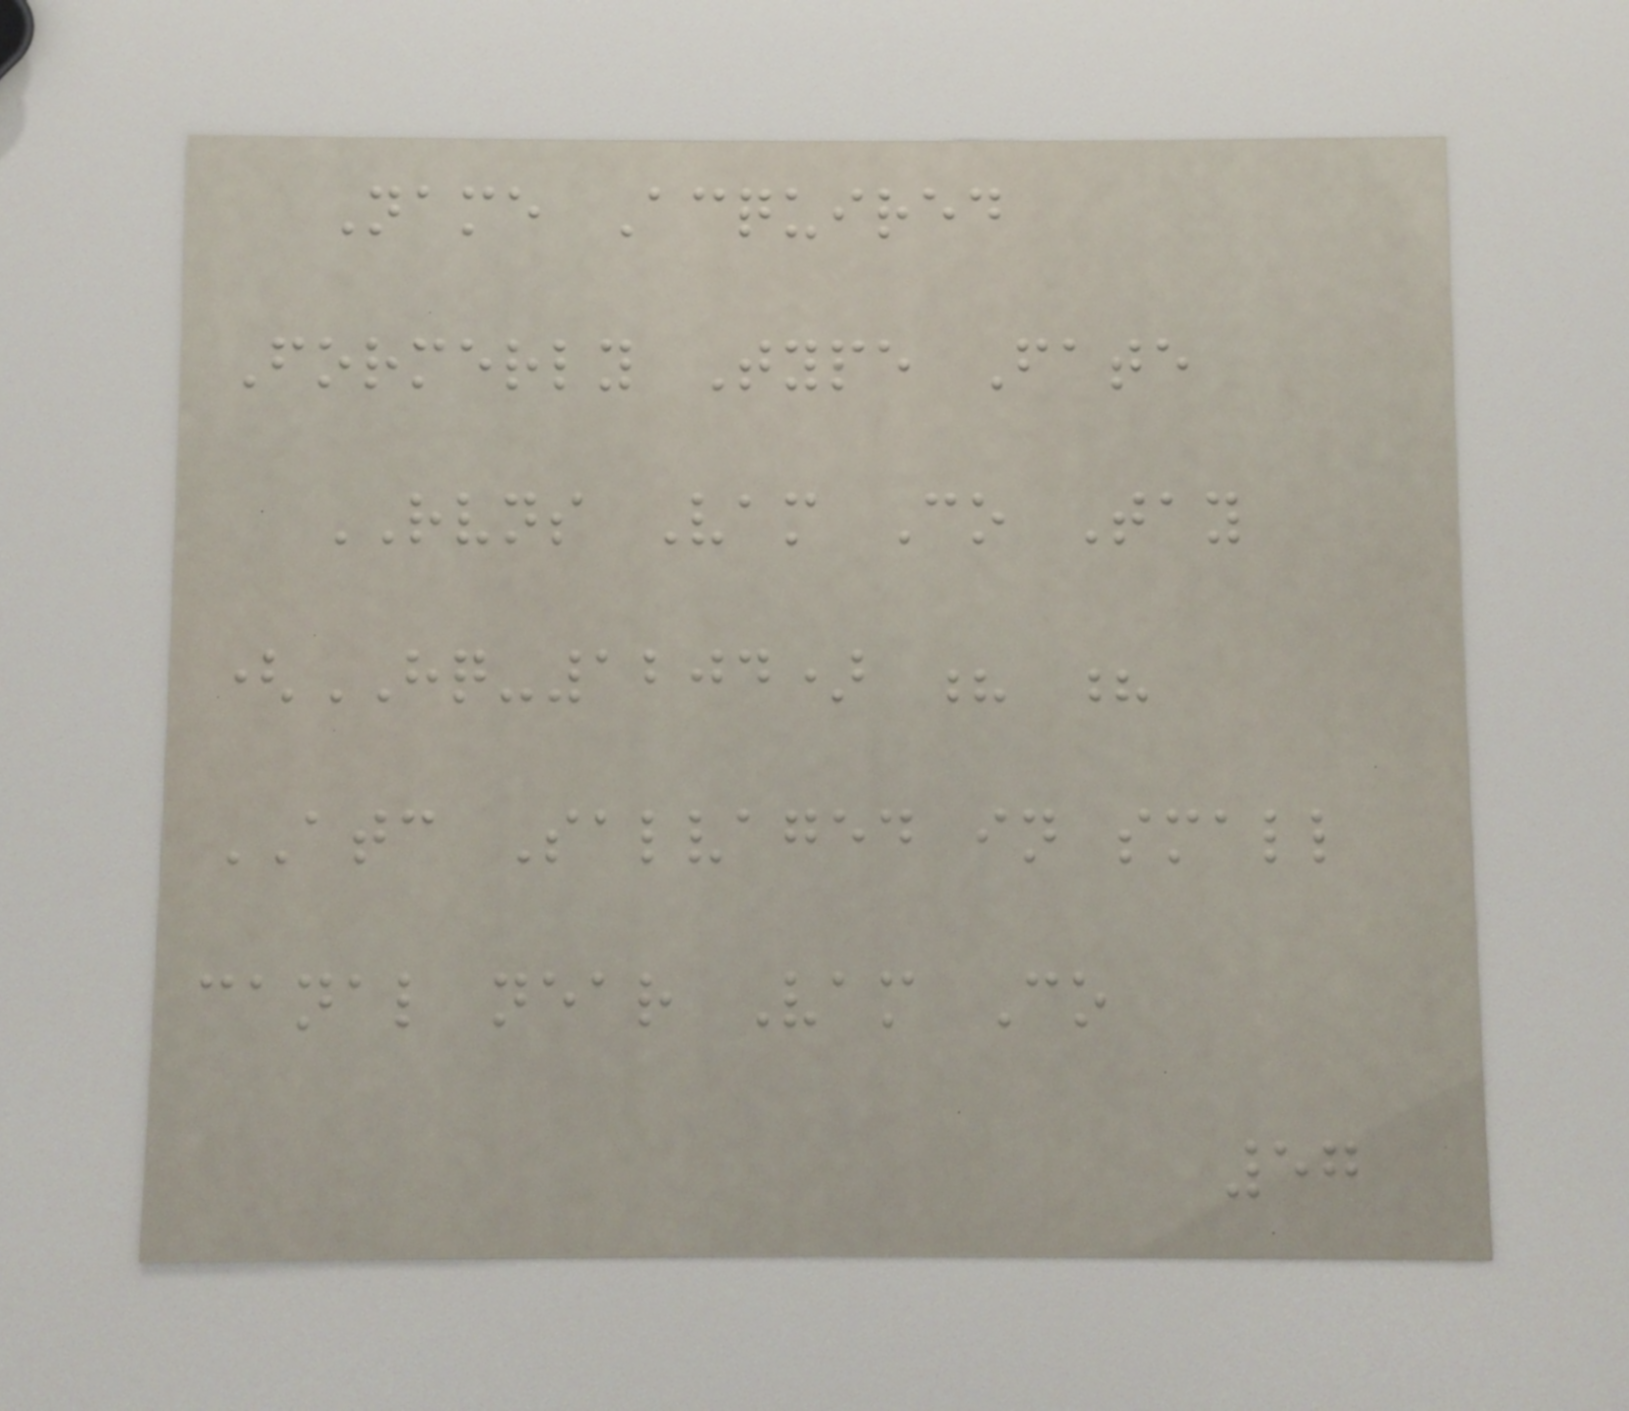Name Acquired
Formerly Type Fate
RVNS Vam Co Tay
(HQ-1204) ? ?
ATC Salvaged in small
canal near Vam Co
57
